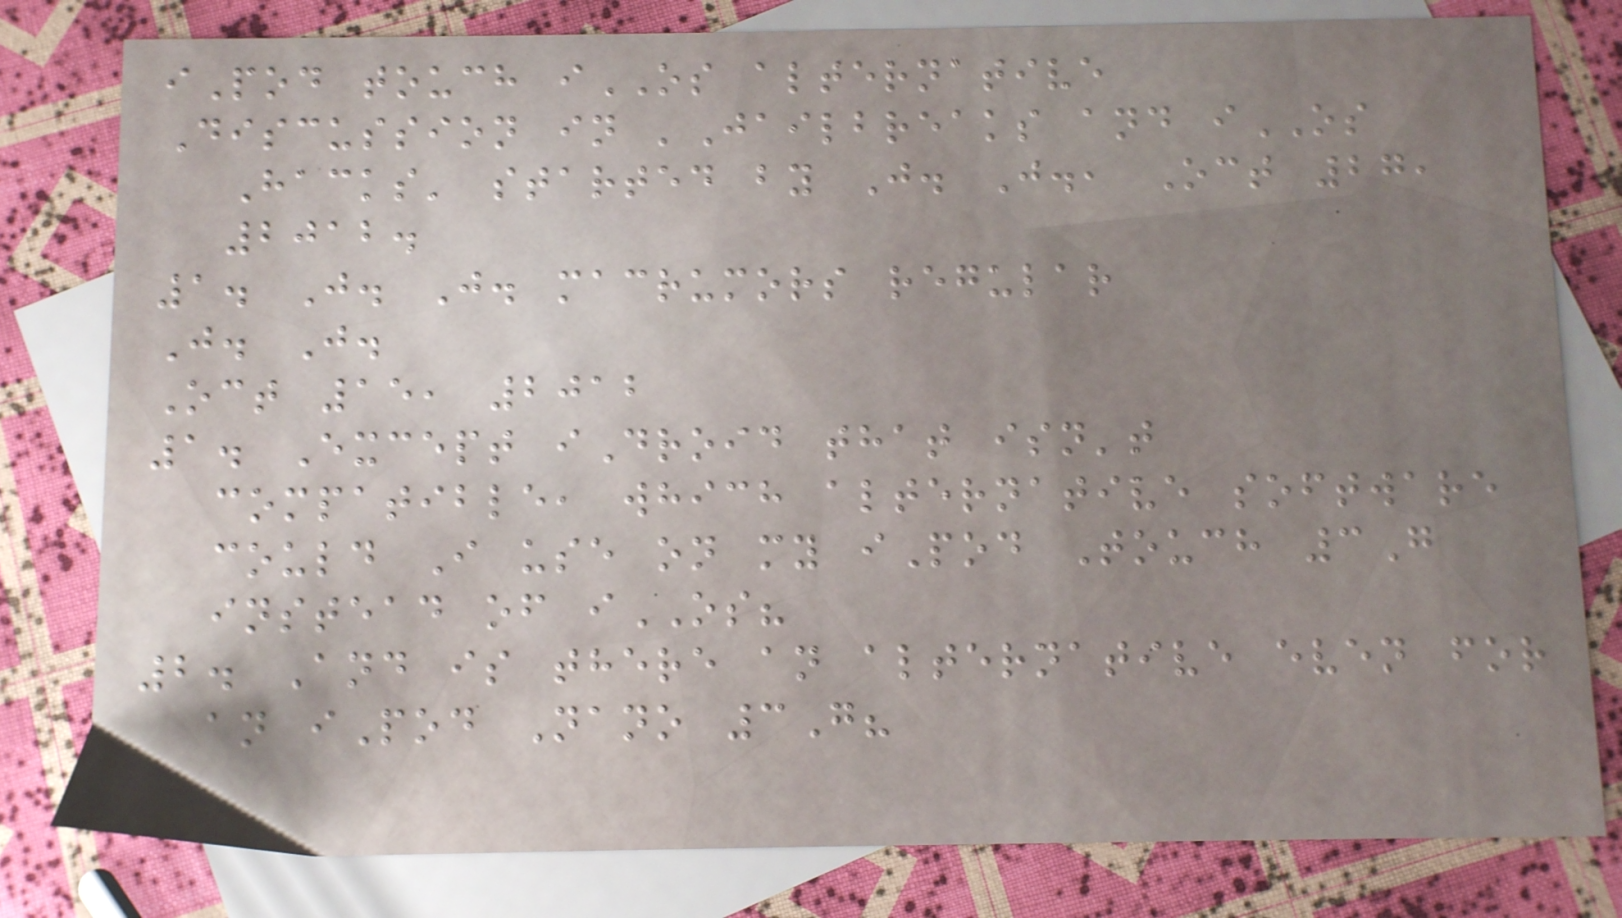iPod touch iOS alternative
Discussion in 'Jailbreaks and iOS
Hacks' started by J. J., Oct 27,
2012.
1. J. J. macrumors regular
J. J.
Oct 15, 2012
1. Except iDroid that isn't
compatible, which alternative software
could I use on my iPod Touch 3G
instead of iOS?
2. And is there an alternative even for
an iPod Nano 3G?
